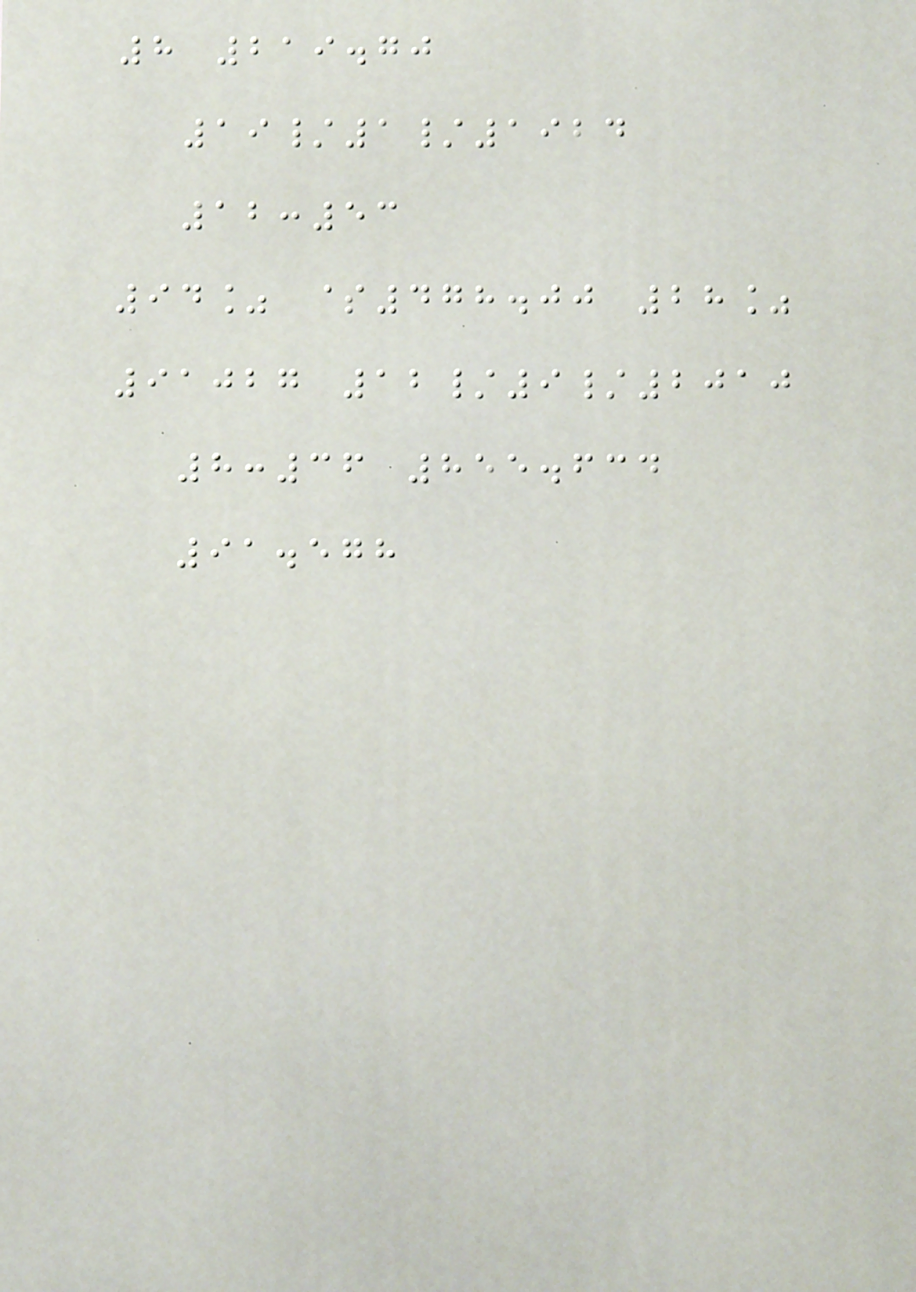8 219.70
19/1/1924
12:53
94% $478.00 28%
91027 12/9/2010
8:36 855.634
91.578
